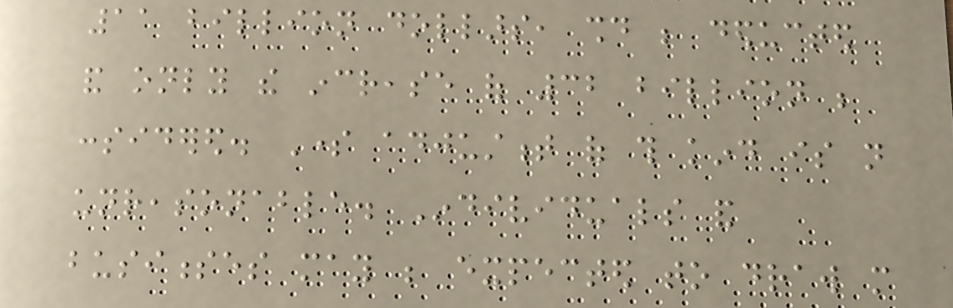11 billion dollars, should be deducted
and only the increase of 32 billion be
considered. Some adjustment of this kind is not
unreasonable. Individuals and
businesses may be expected to draw more
